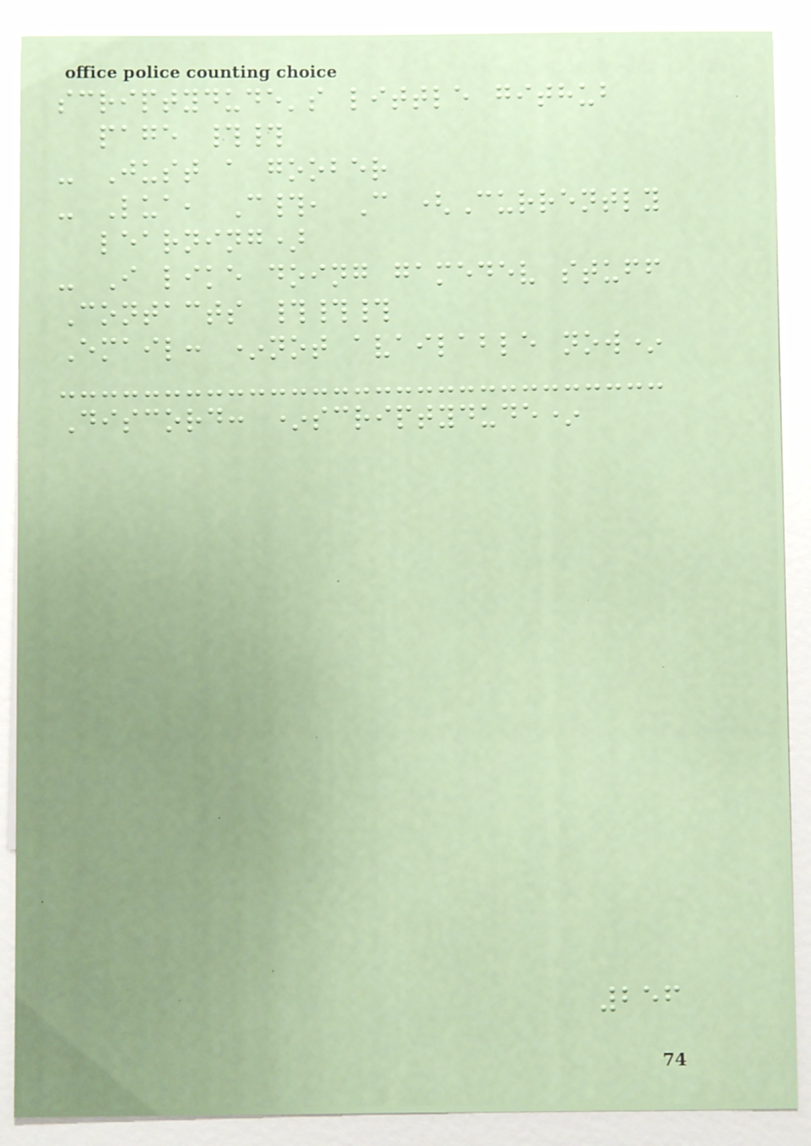scriptydude's little github
page ##
- Just a goober
- Lua, C#, C (Currently
learning)
- I like doing gamedev stuff
Contacts ###
Email: *not available now*
Discord: *scriptydude*
256
